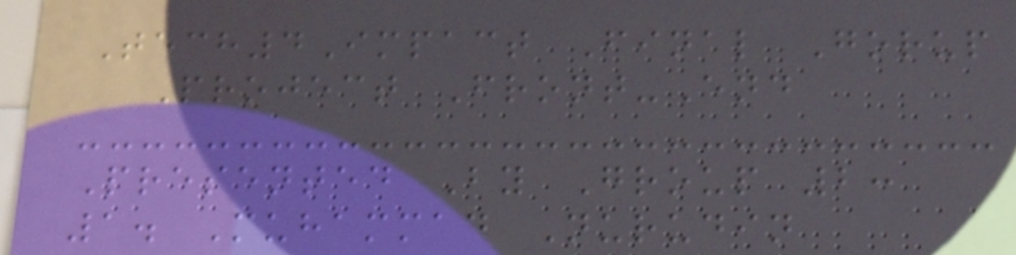Tech4Impact Final Gorup
Project Front-End
Presented By Group 2:
1. Muhammad Nurudin
